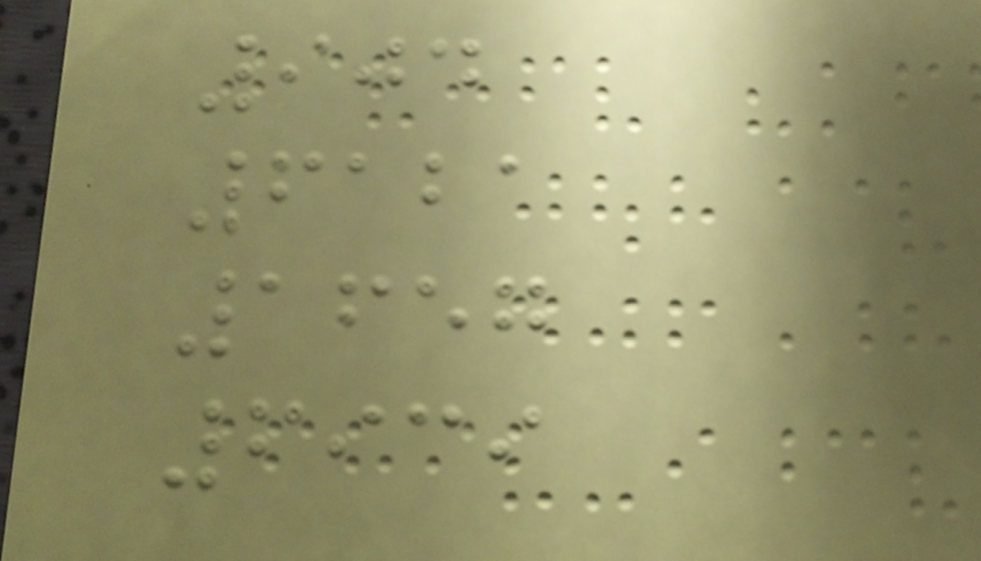904
6121
1657
6939
